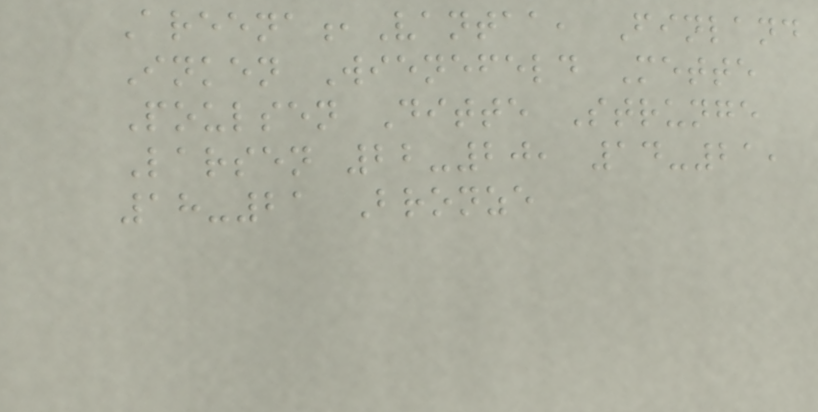Areena,Vantaa, Finland
Inken Wienefeld Mette
Poulsen Ditte Strunge
Larsen 22-20, 14-21,
18-21 Bronze
